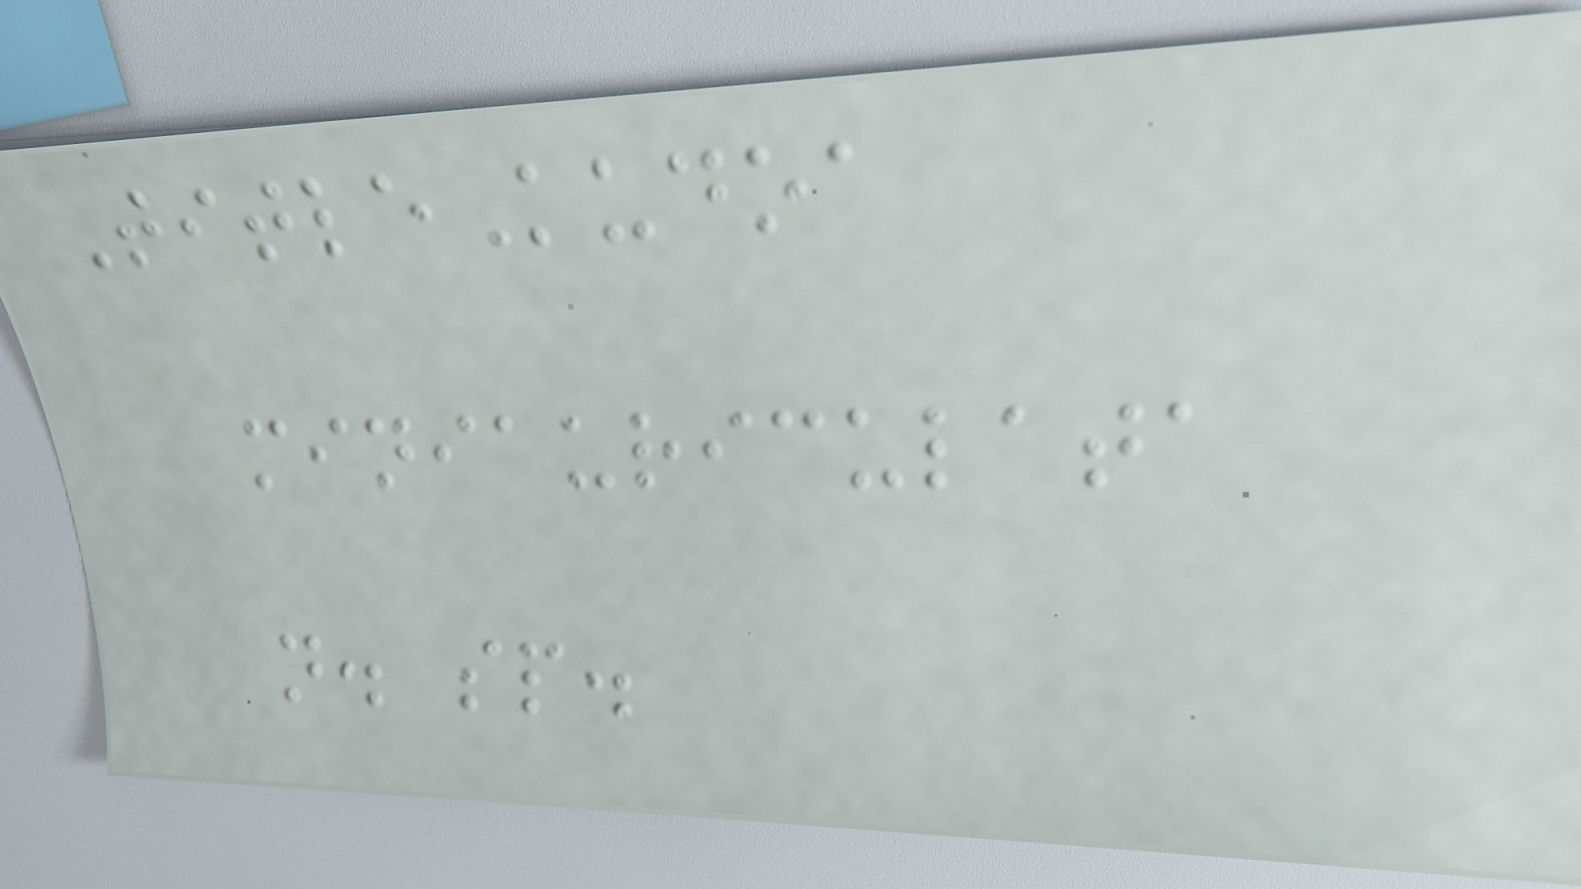TitleKudoa
miniauriculata
n. sp.
